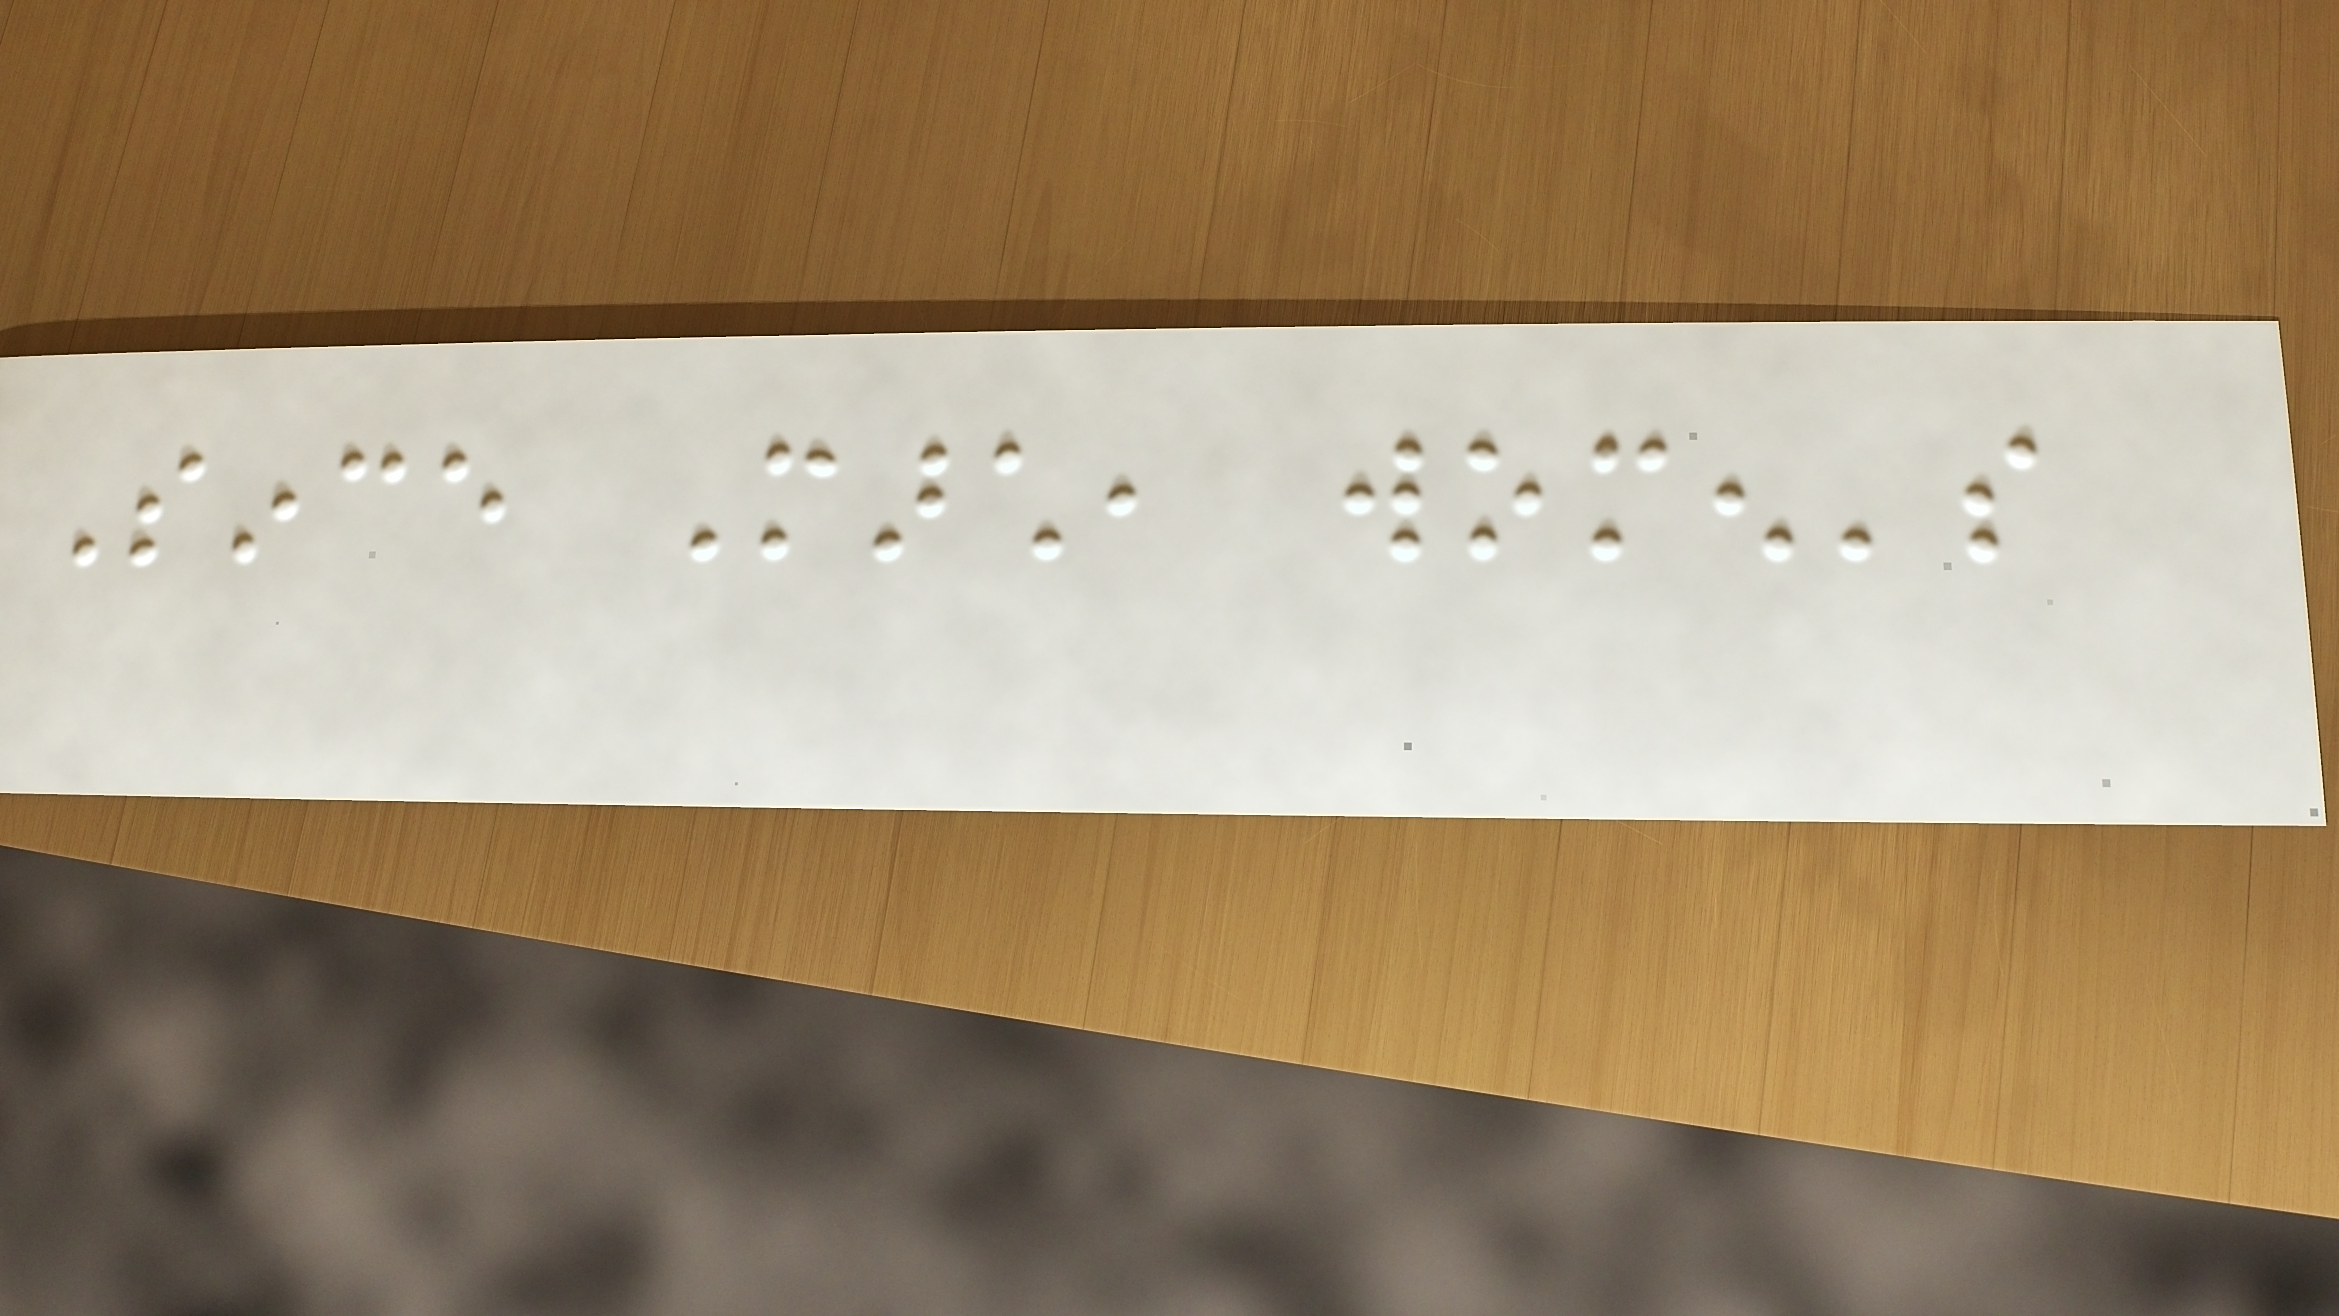Since March, women's
